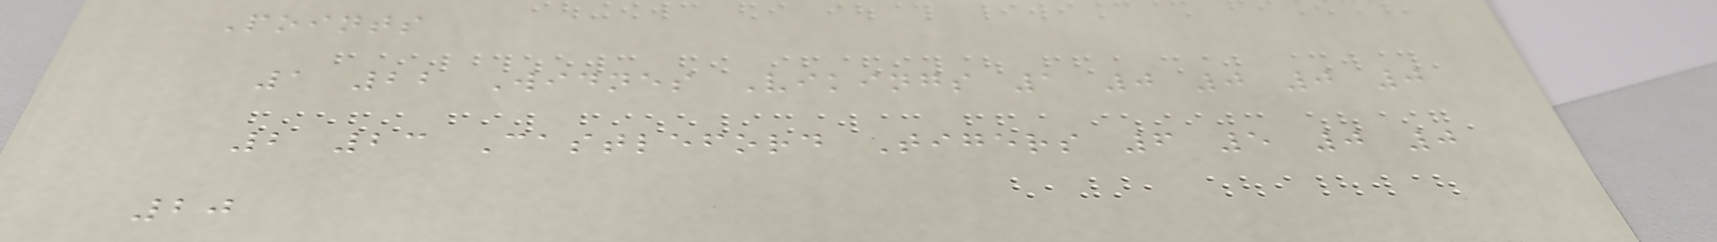Points
1 22 Widnes Vikings 1 0 0 0 0
2 23 Castleford Tigers 6 5 0 0
20
